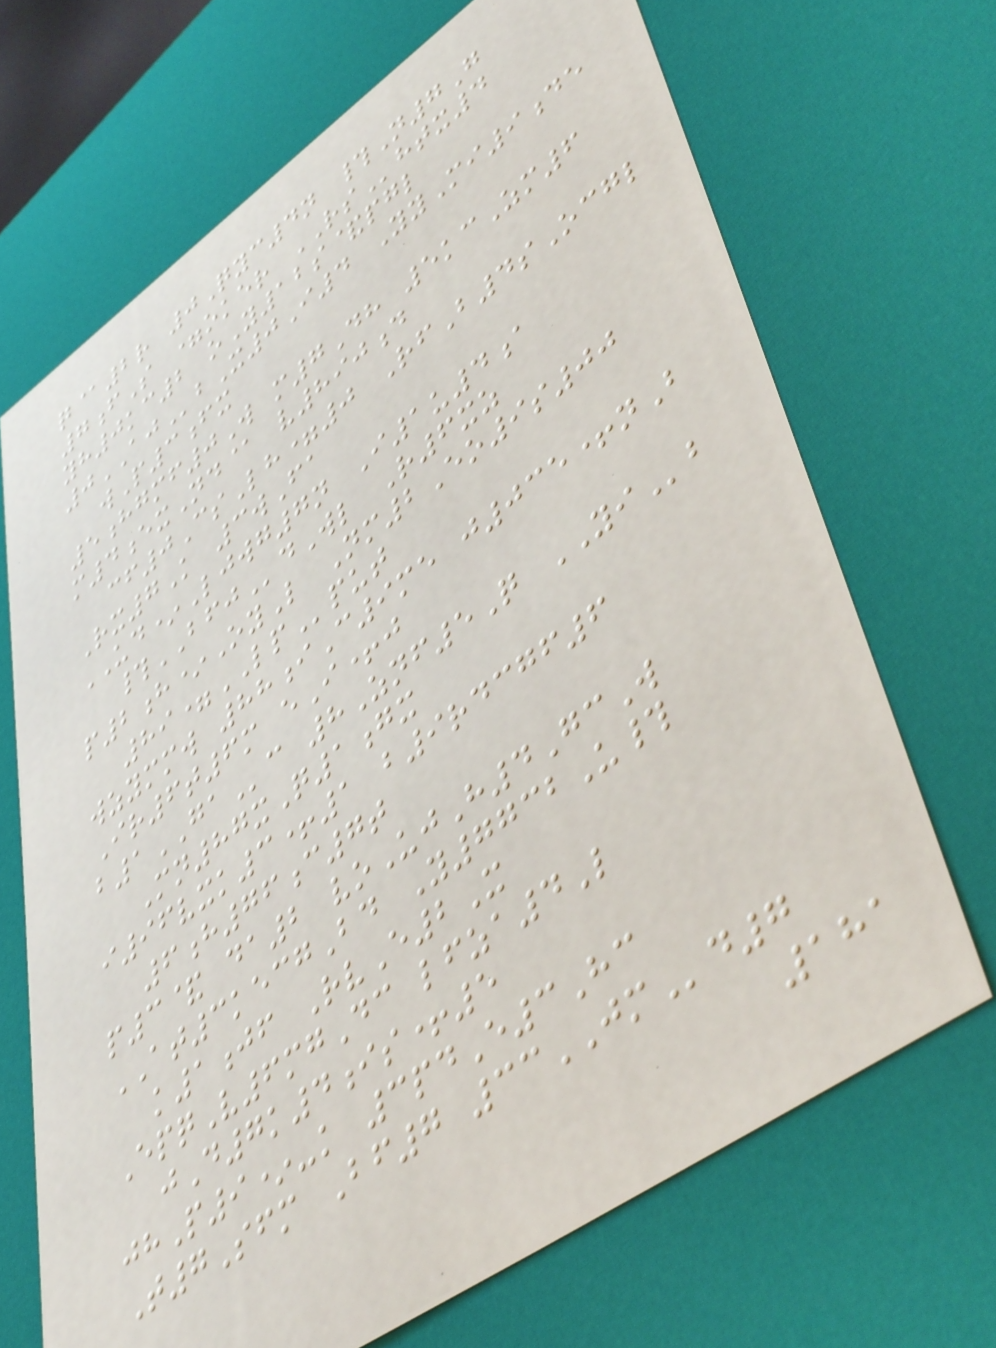q@2r 0Qyc4n #N7G
7fS =oker RShtx4
yh0kc2 oY12s&pgl
0AJbX0I4 YyMi9de
wP3fx
5hgmf0W m7Dh 5kcZm6
m4exNd@ v890d
cf0CsLh=0 RfB4sOcgl
Rx7K 3wFa
UD*Ljwg7n I1u4a
#BFJdWl R6xz
p2h*OyL Nm2Eo9s00
89=LPput
wzymmw 88iC9me j035+nB
Ir6t6m eI+j
b1GAc 8Znf5Q YIb
Mn87xQ1gx
i96vxk3+1 b9rdcgf6
6h76c7t
p3& da2 voUjH4GcW
AT3kecgBd Y7732U#
k1jf RvE2X
EpqV6mgDc lfza4L
jD7k4is+5
jhP9*-k 3pdE3Hc
T7Sfm Bf7 33JMd7
181
